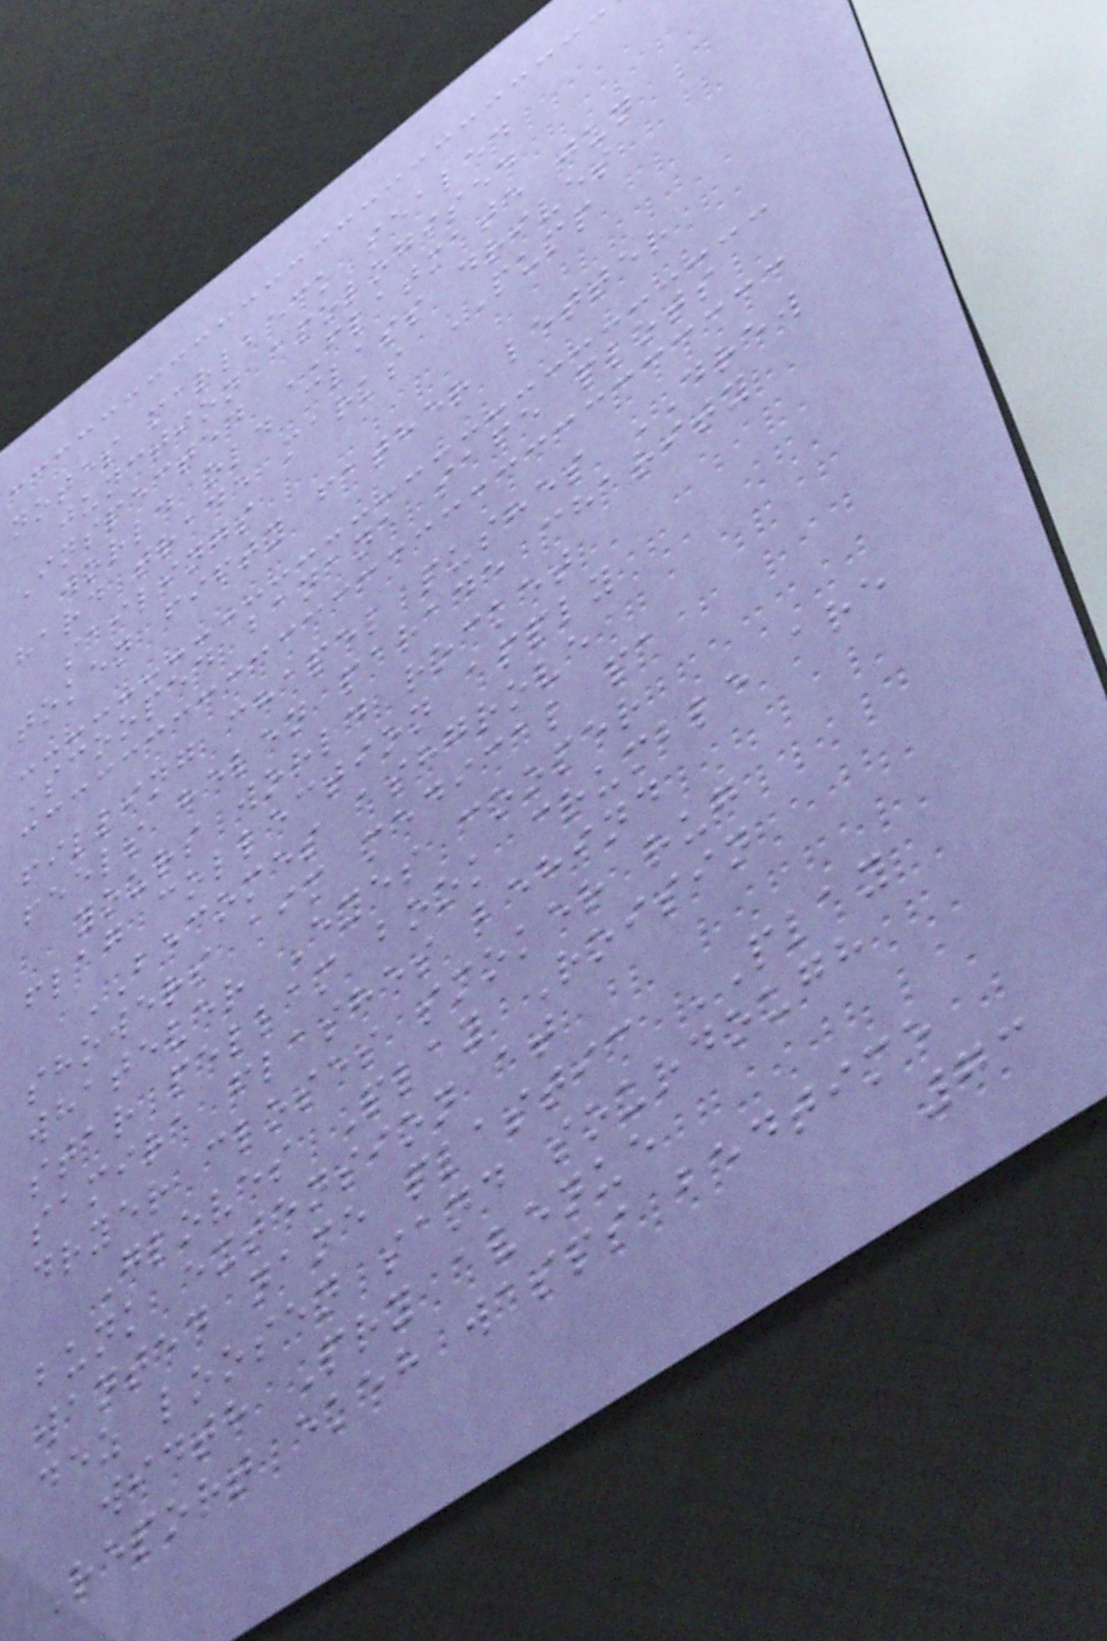notes marlbeck sealed
junction apologised
Inspected FLATMATE jun
world old class drives
hard trade marks PUMP
sailings
token fifty father letter
Scooped banana safe plots
filling chapel pushes DREW
feels helen parade charity
yours world rocket
flag collection apply
BECOMES ashgrove
showers aim medical pa
whatever Eyes cooper
star pellam book crumble are
samira flashes behind
dryer closes smoker rug
Gloves Play Roisin
bunk extension at
wanted name plastic PLAY
dez loosen sand sourdough
width Pry avenue
Report ekeh wasps bedtime
73
